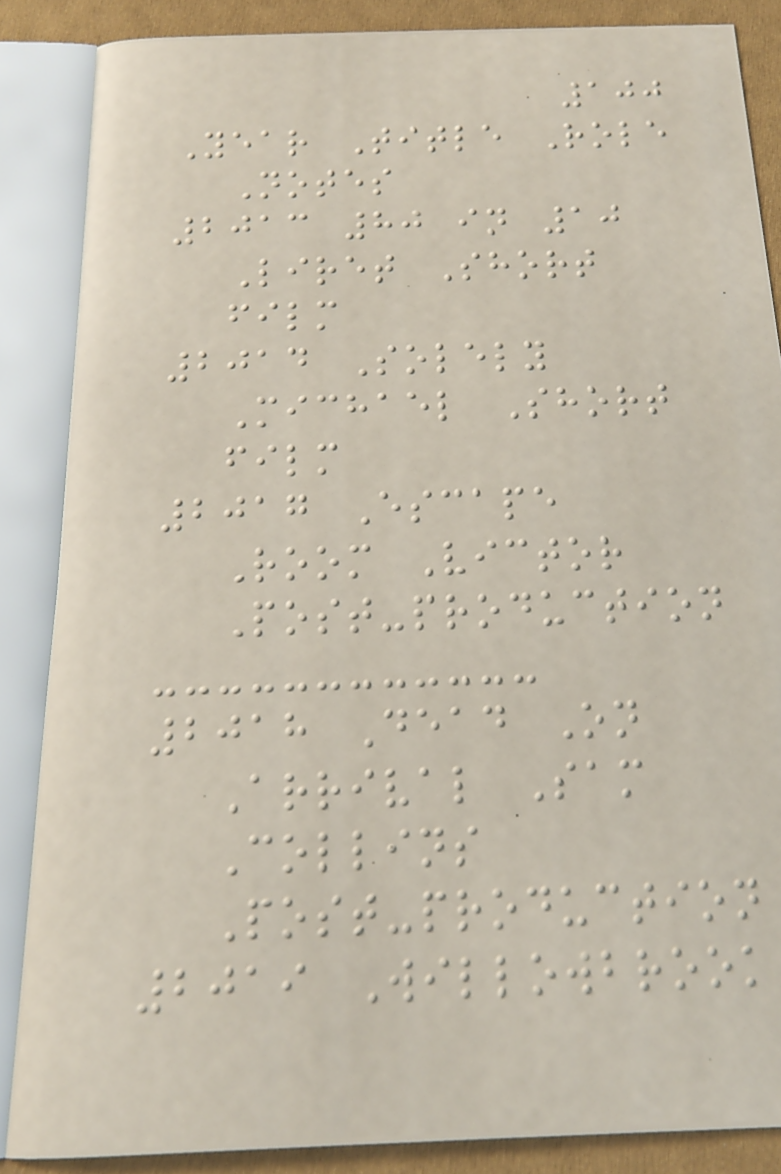100
Year Title Role
Notes
2013 80 in 10
Liret Short
film
2014 Solely
Michael Short
film
2017 Escape
Room Victor
Post-production
2018 Dead On
Arrival Sam
Collins
Post-production
2019 Willowbrook
